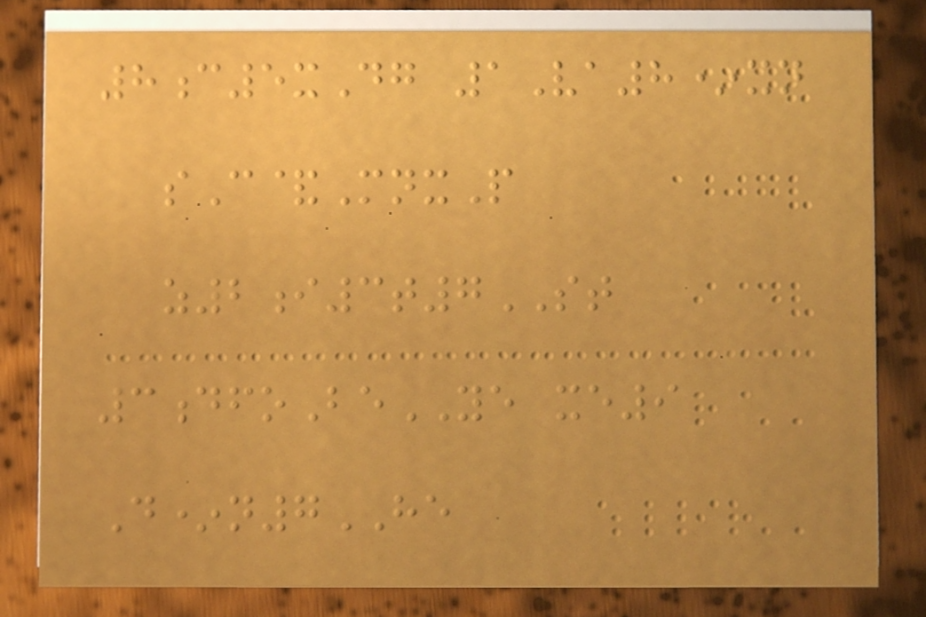8c5xDg 1Va8*xn
sC&MnxP
z2i3t7ST
3dfoBeYE xe9
D*n7HE
